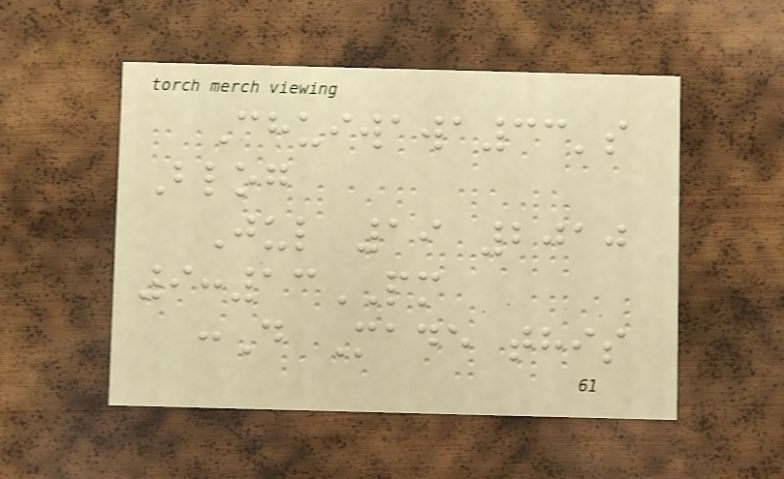Chuiwawa33's
Blog
Jul 19 2010
9:13PM
:D Made this
